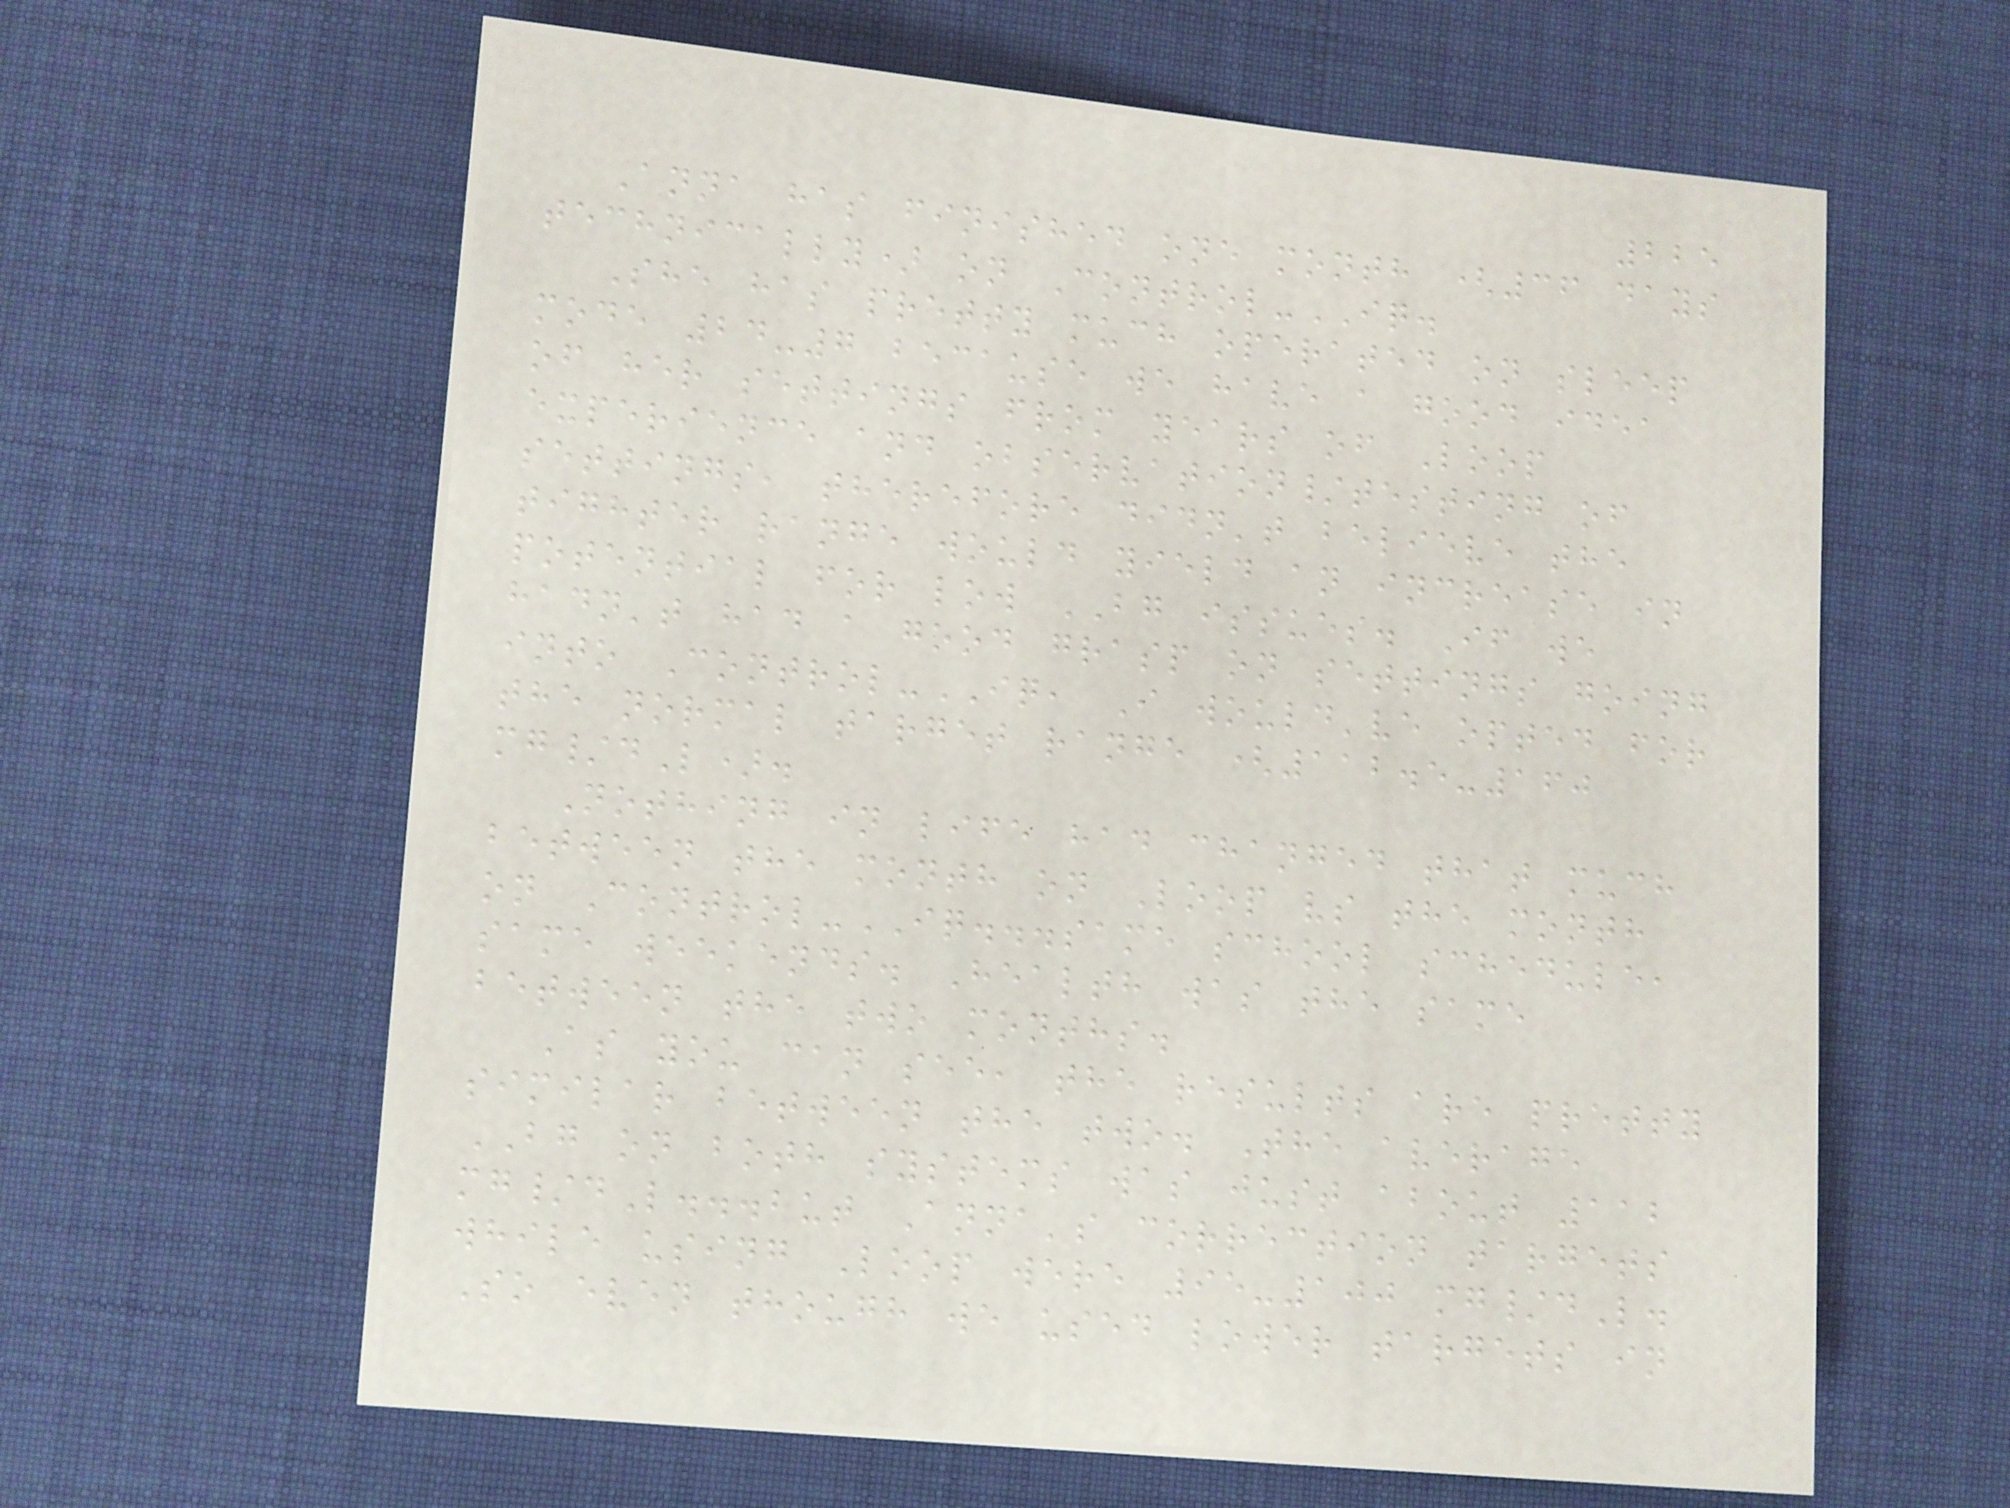225
Anna has finished one month (36 days
technically) on Control-IQ.
She has pretty much operated on sleep
mode 24-7 because we have a good idea
of her settings from years of Loop
experience and observation/testing of
settings, therefore didn't believe the
tighter range would yield an increase in
potential for low BG issues. If we
hadn't had a good grasp on settings going
into Control-IQ, I would've opted for
the normal target range (112.5-160
mg/dL).
Nothing in life had changed that much
between the month on Loop vs the month
on Control-IQ...same school schedule,
same weekends. Health was the same
between the two months.
As you can see, the results are pretty
similar between the two. The average
BG on both systems was just about 112
mg/dL...but Anna's correction targets
while using Loop were 95-100 mg/dL.
So even though we used lower targets in
